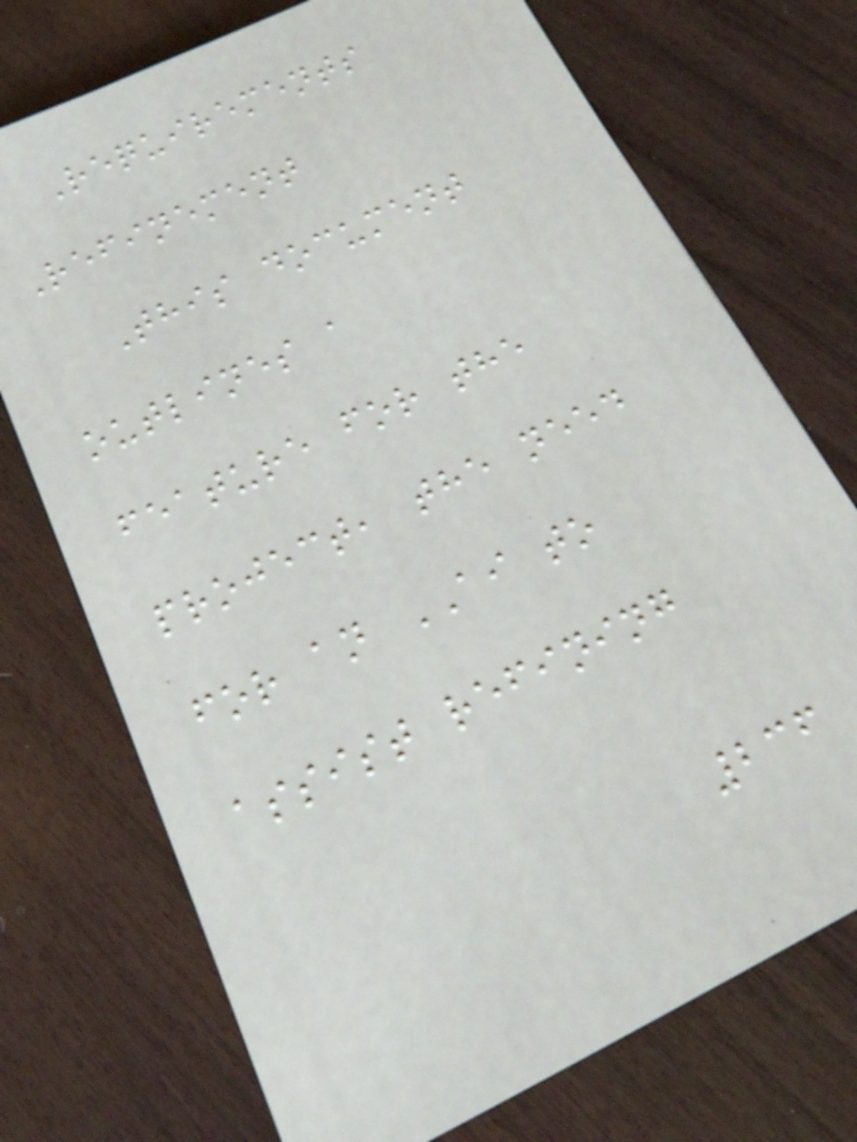Requirements
Refinement
This document
outlines a
feature for the
project, the need
for an AI to
assist refining
236
